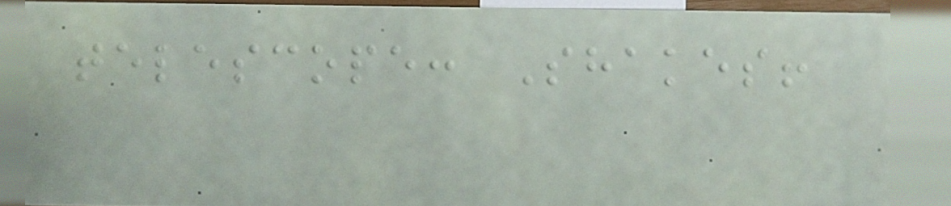telescope: Shakes!
